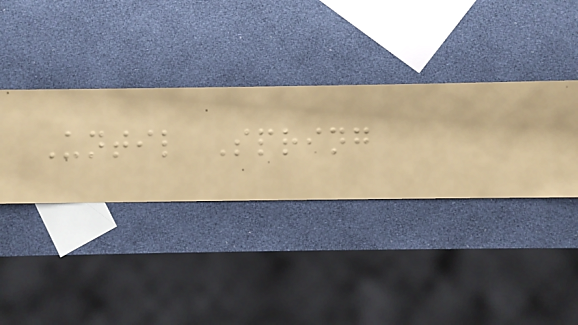Until Spring
